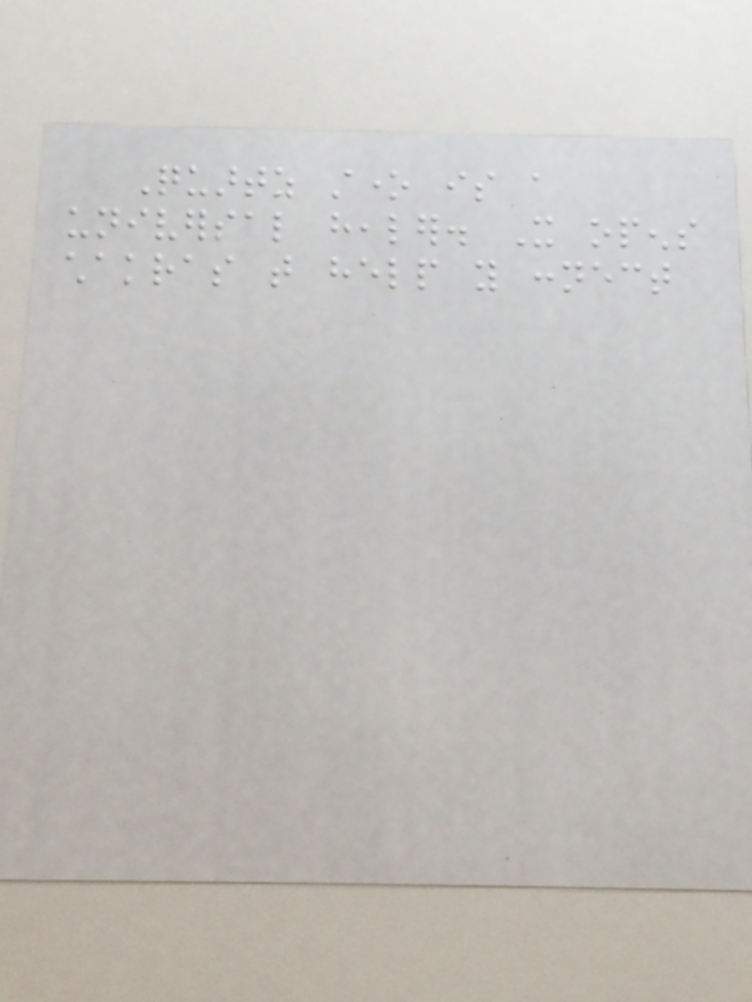Quartz stone is a
universal healer. It opens
chakras that help you connect
